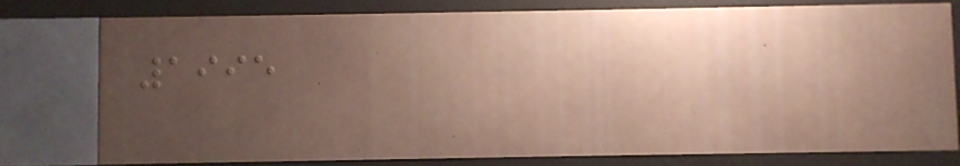1995
